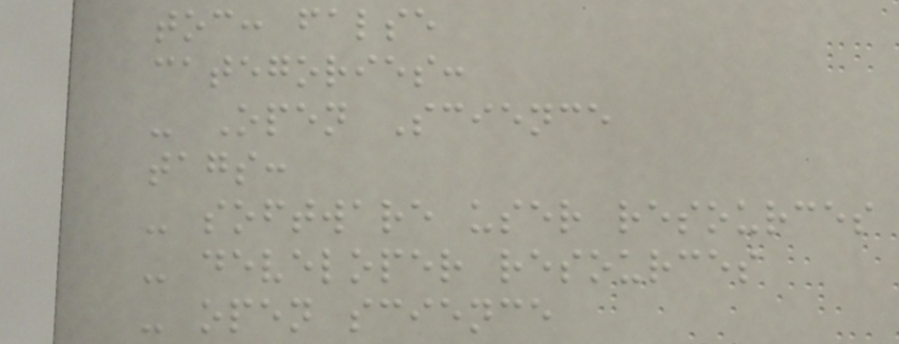toc: false
categories:
- Open Science
tags:
- software user resources
- developer resources
- open science
